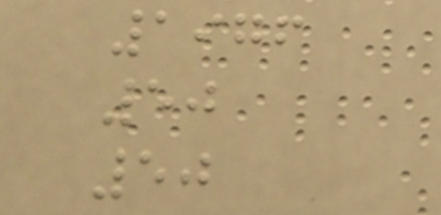1976
50
50
